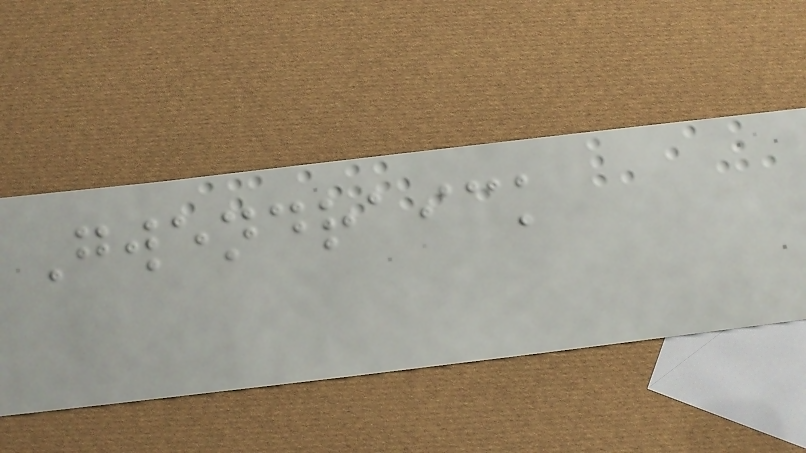Gwendraick
